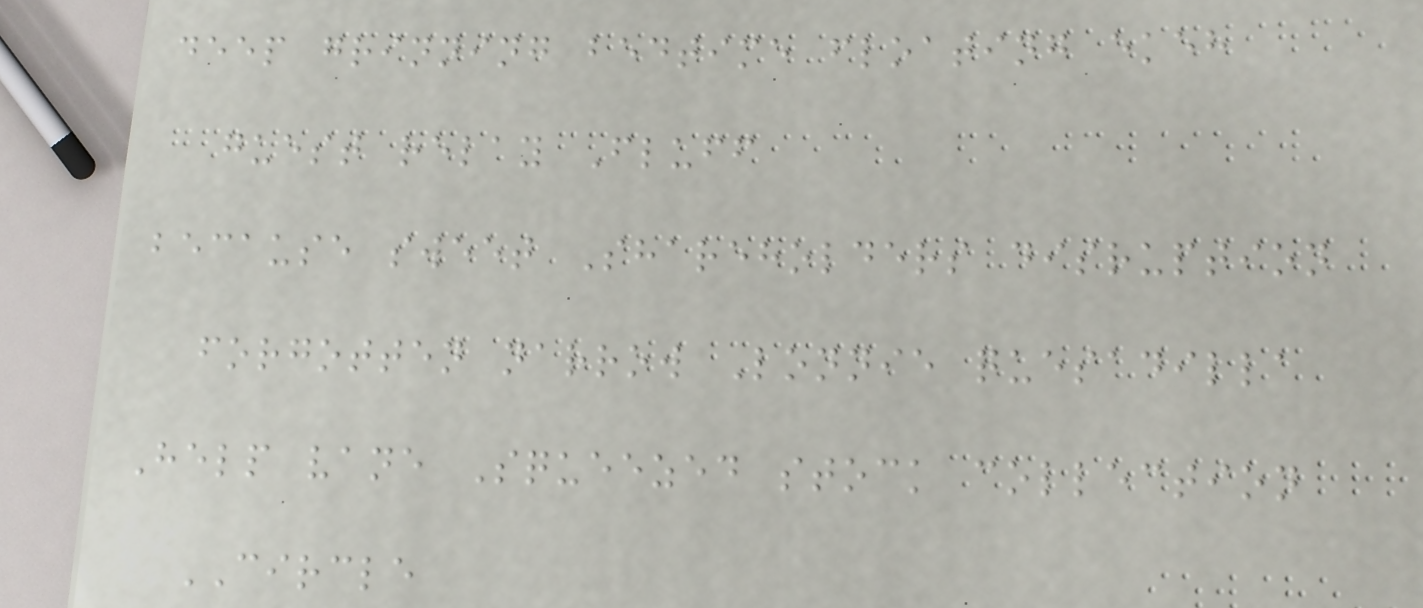deep grinning bedtime floating ekeh
guest relay Fluff
because sweet Shareholders disruption
forgotten narrow Lonnie quesadilla
Help vane Squeezed stock collection
CIRCLE
